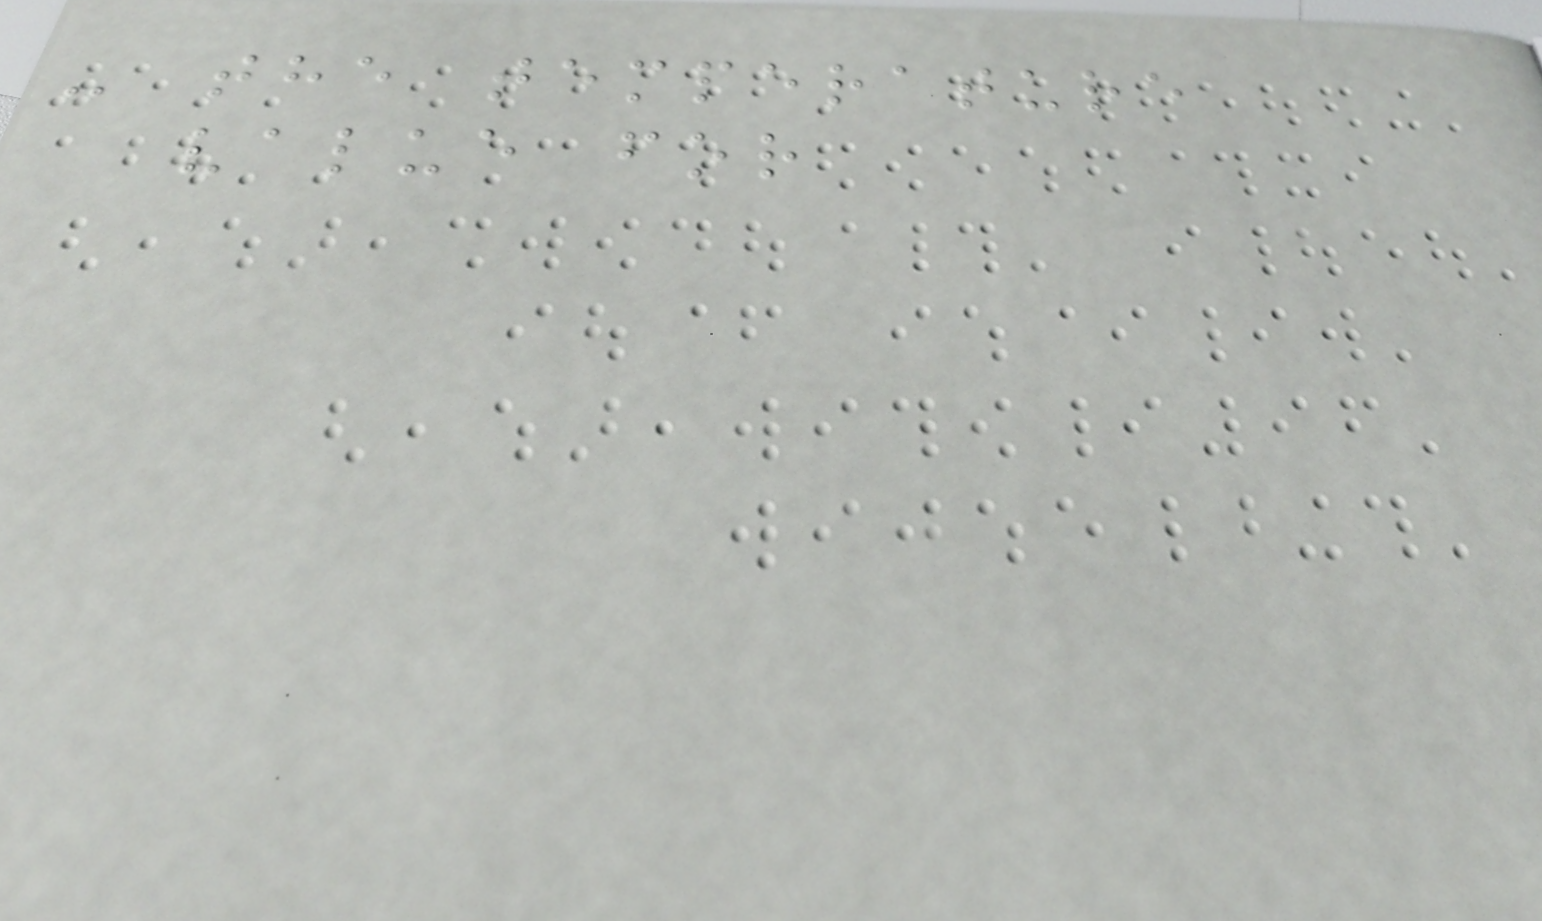- the temperature
value for
